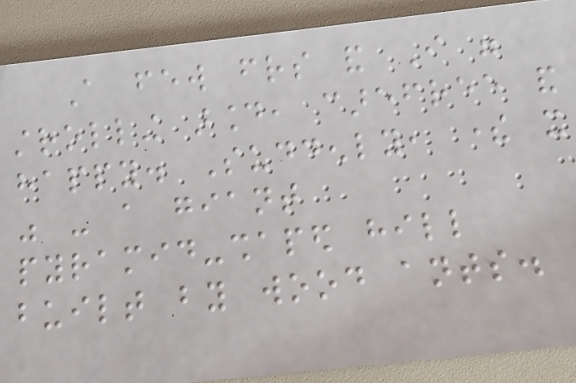A few friends and I were
strolling around, carefree and
happy. Suddenly, there it
was - a giant
pyramid-shaped hill
built by wood ants.
